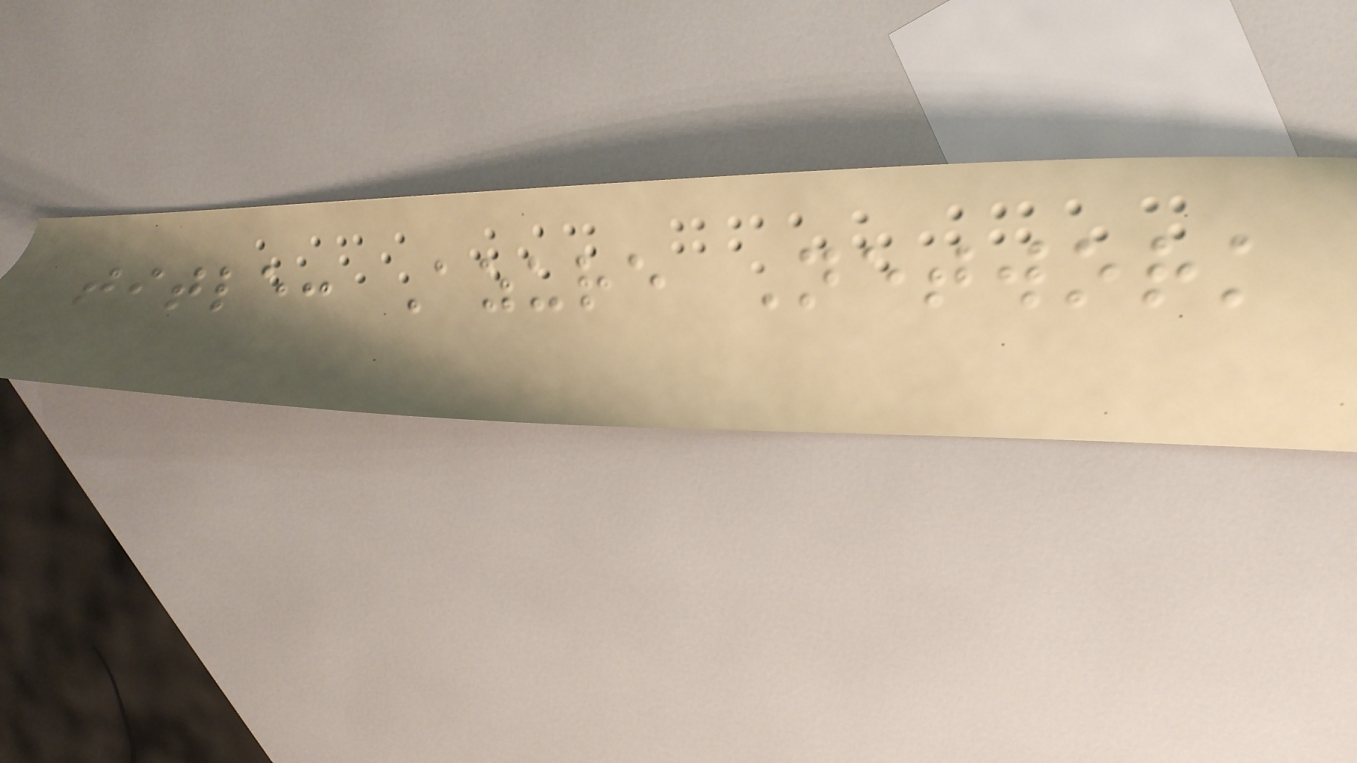title: Azure Network
